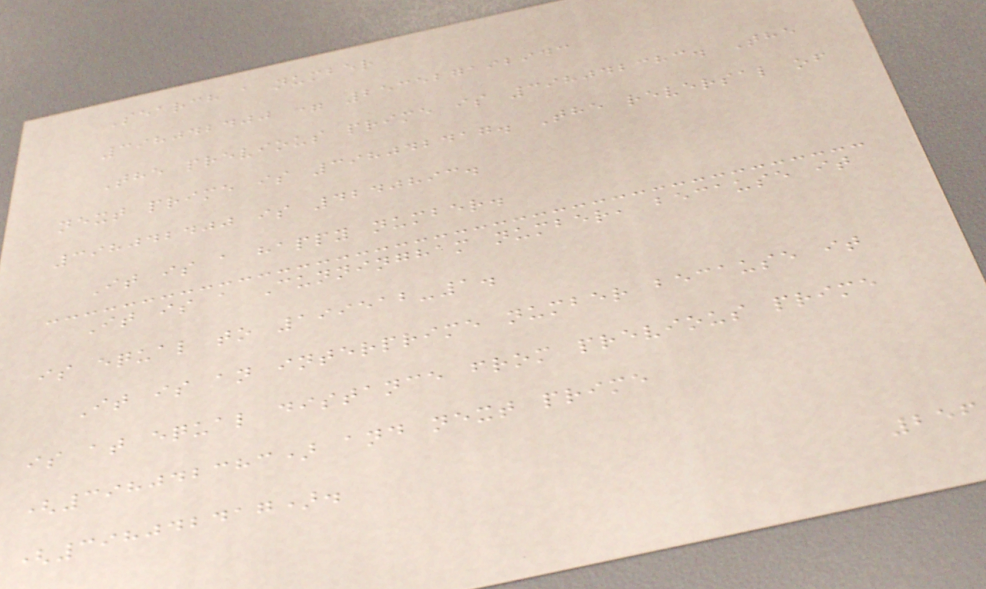Search a number
398042400 = 253527192943
The previous prime is 398042383. The
next prime is 398042417. The reversal of
398042400 is 4240893.
It is a happy number.
It is a Cunningham number, because it
is equal to 199512-1.
It is an interprime number because it
is at equal distance from previous prime
(398042383) and next prime
(398042417).
256
